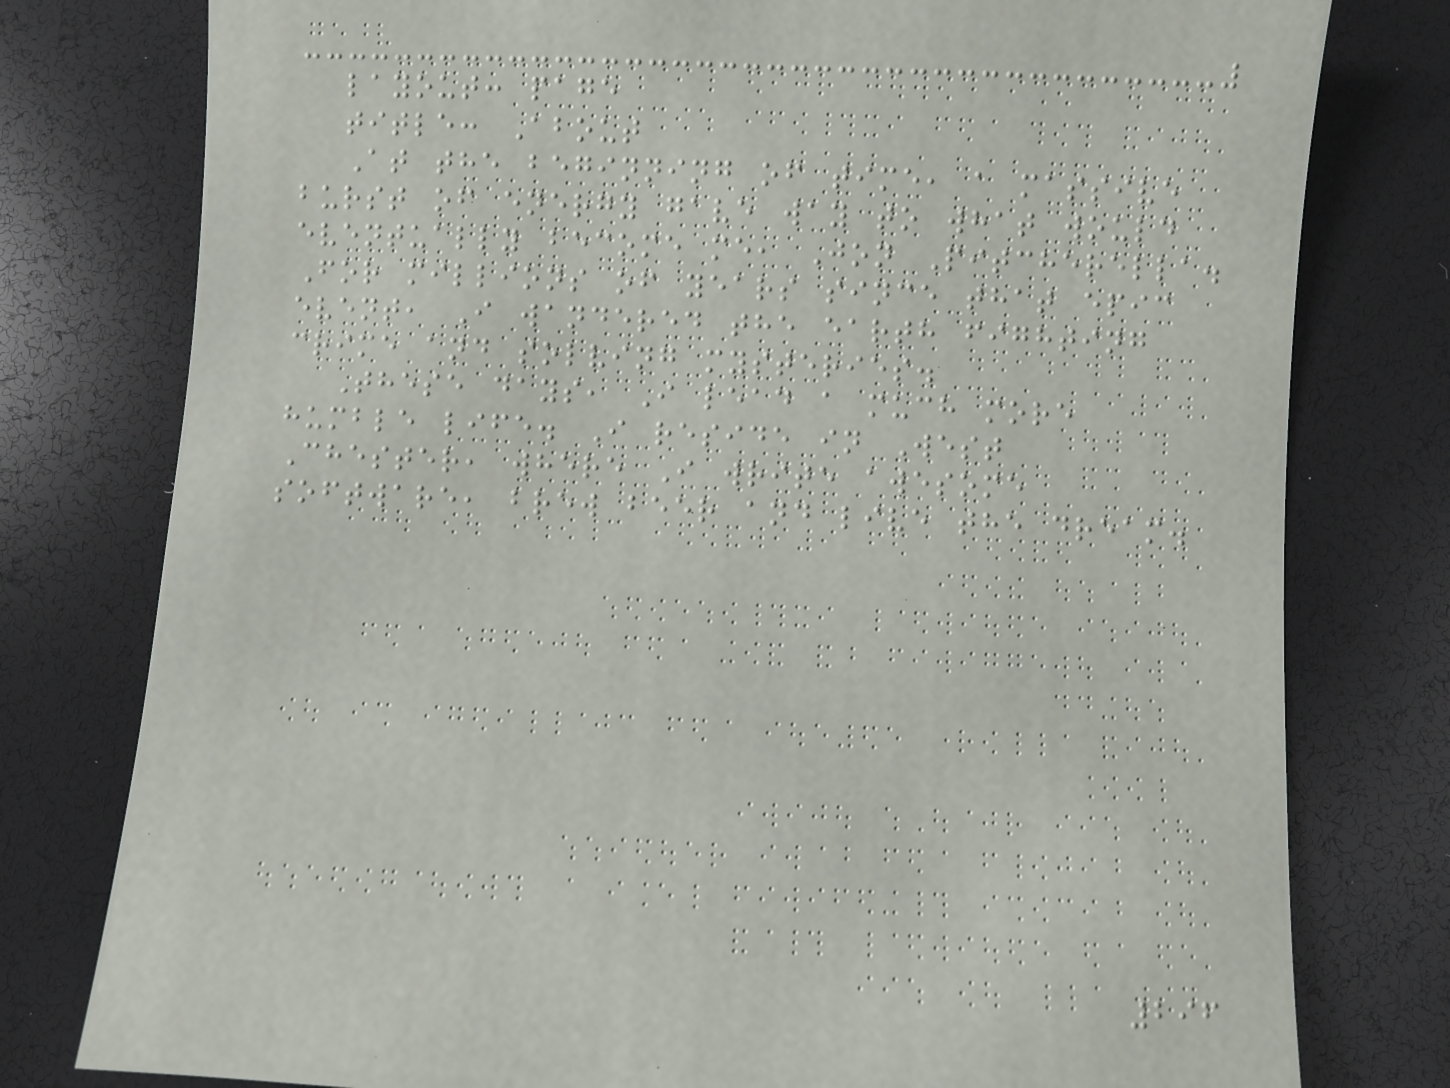layout: page
title: About
At the beginning of time, a massive
burst of energy gave way to what would
eventually become me, Jon Pitcherella.
For millions of years since that epic
event, I wandered the earth fighting
crime and solving mysteries.
These days, I lead a much more
humble life. I reside in West
Chester, where I write awesome
software, brew beer and live the dream.
296
